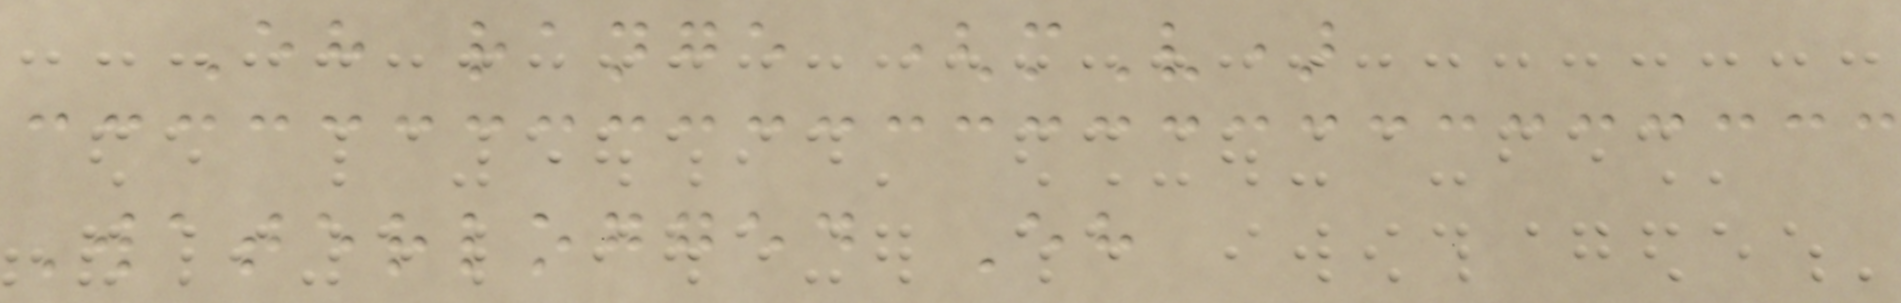Eh range (mV)
Waterlogged Eh
